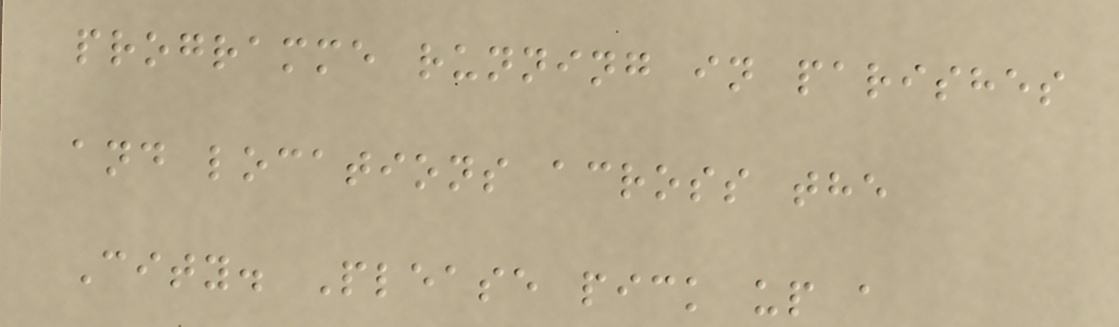programme running in parishes
and locations across the
City. Please pick up a
